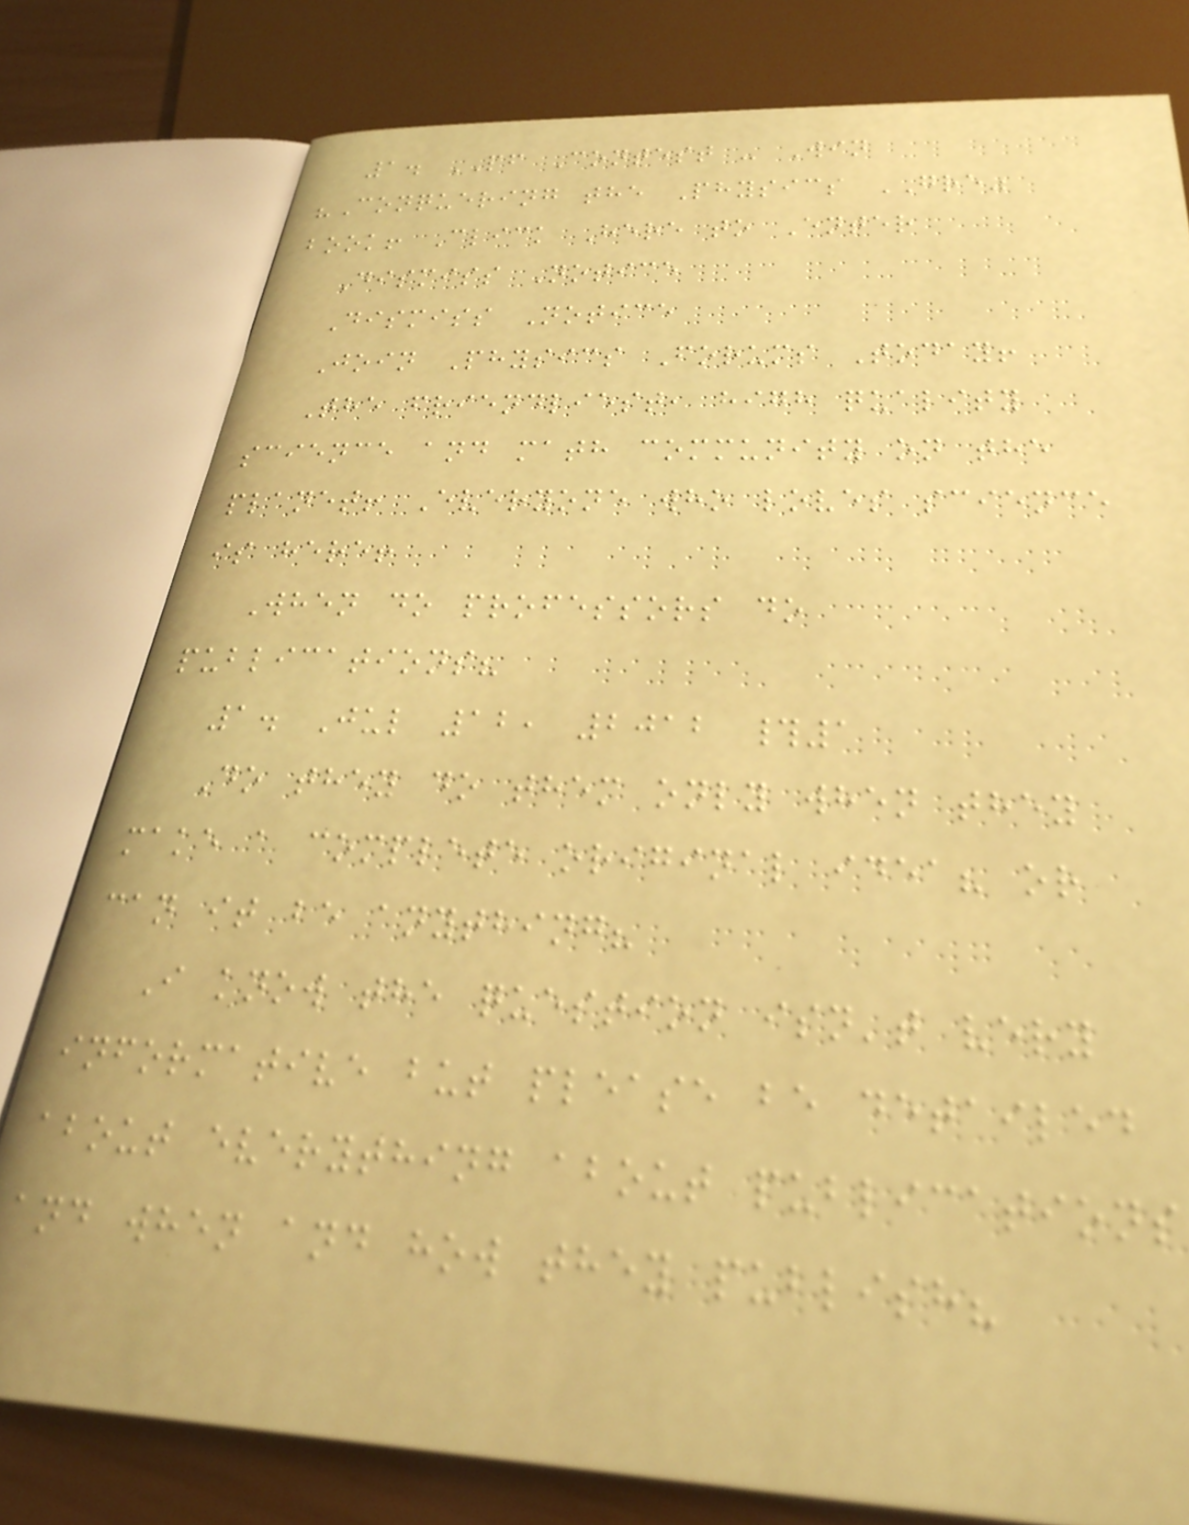1. PF Contest - Win
"Conquering the Physics GRE"
book! Click Here to Enter
Dismiss Notice
Dismiss Notice
Join Physics Forums Today!
The friendliest, high quality
science and math community on the
planet! Everyone who loves science
is here!
When do professors do
publications?
1. Jul 12, 2012 #1
Do they do them only when they
make a complete original idea? or
can it be anything?
I know the question isn't very
informative but please be detailed
about everything about publications
and when and how they publish?
